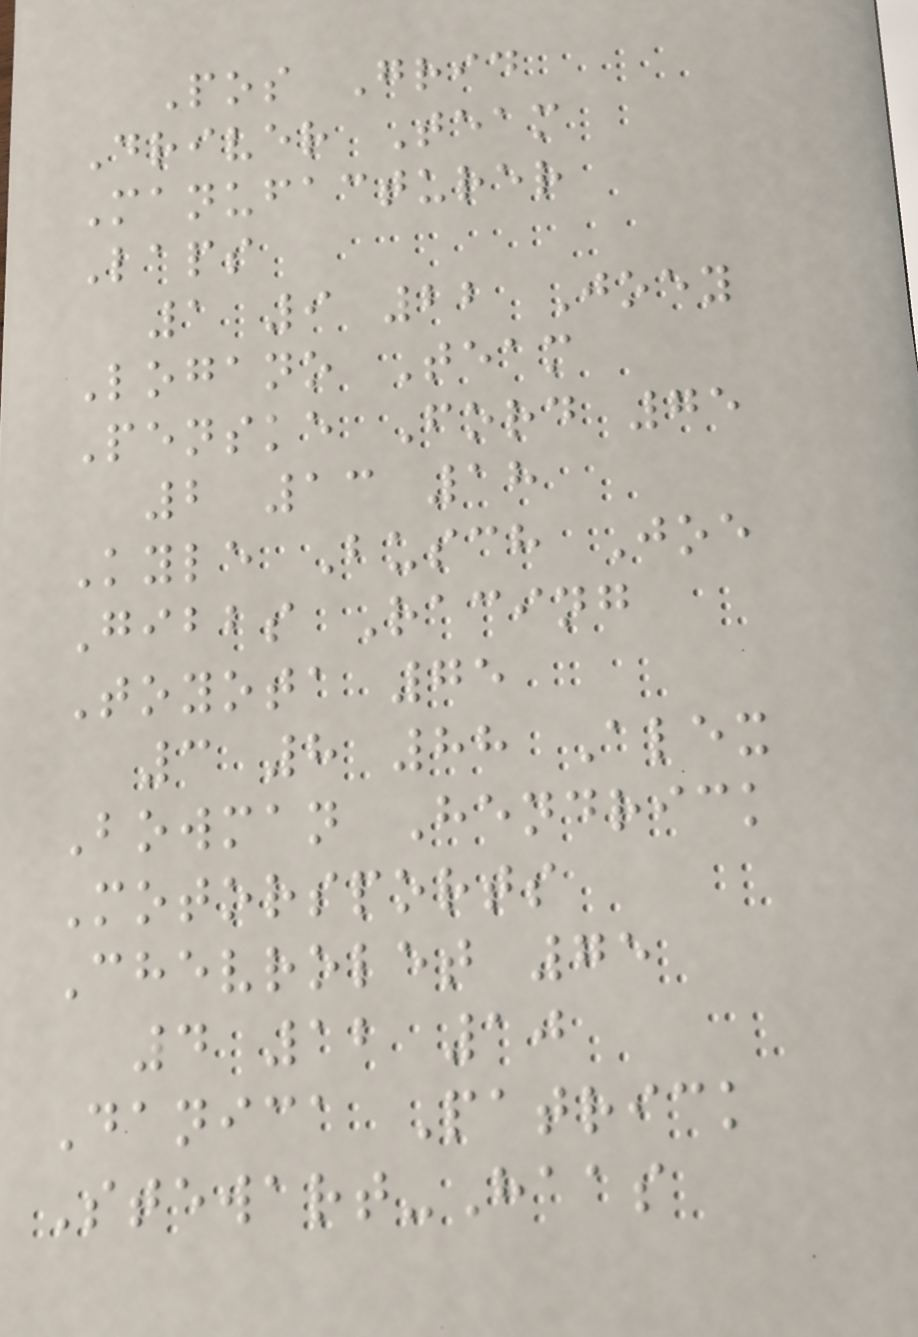Pos Grid
Driver Team
Manufacturer
Laps
1 9 22 Joey
Logano Team
Penske Ford 75
2 13 18
Kyle Busch Joe
Gibbs Racing
Toyota 75
3 8 88 Alex
Bowman Hendrick
Motorsports
Chevrolet 75
4 12 10
Danica Patrick
Stewart-Haas
